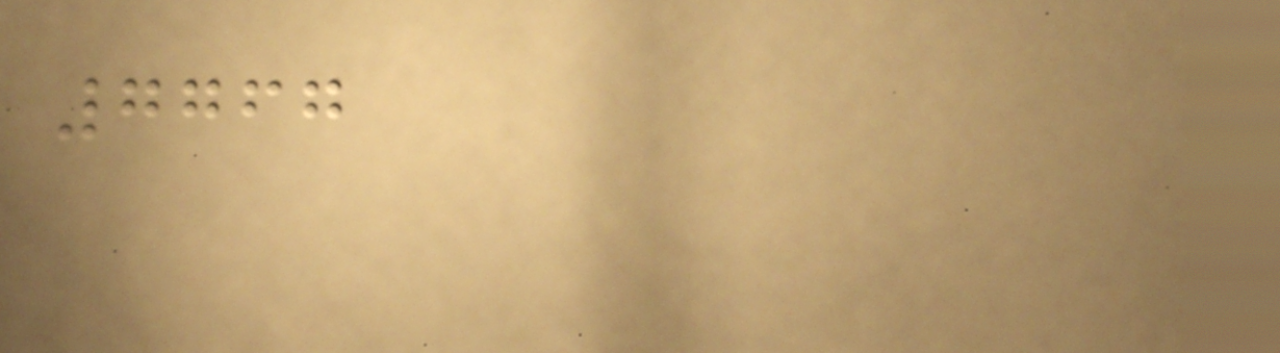7767
